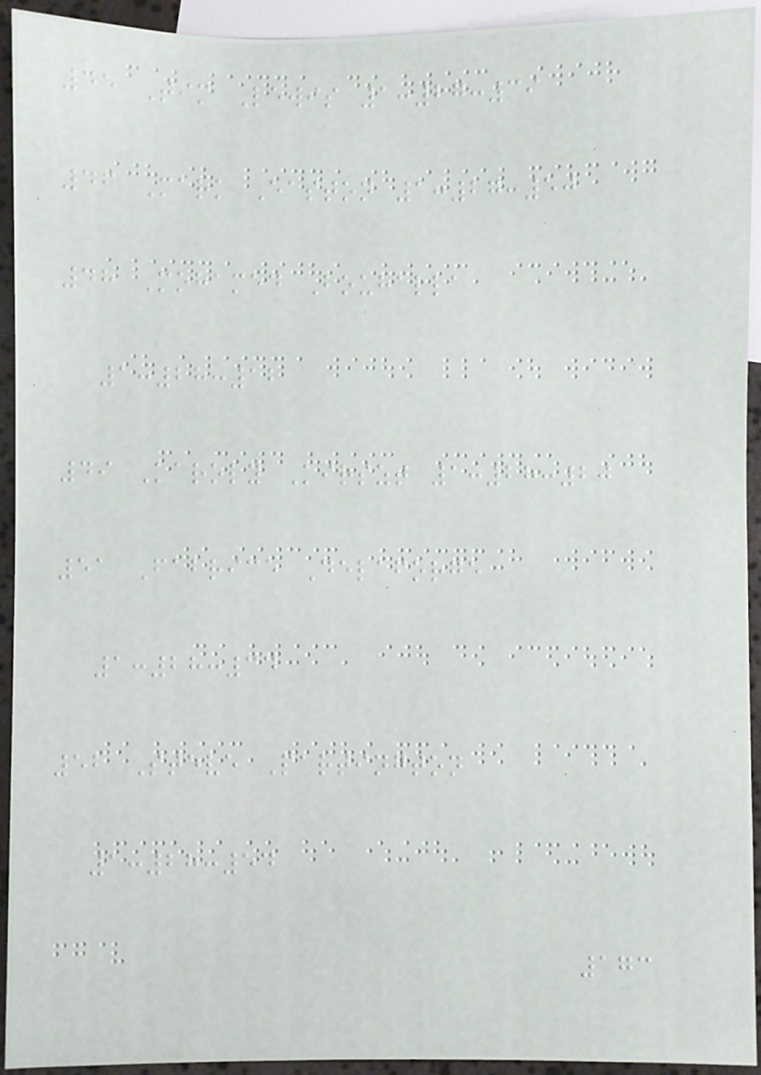45 Tim Lewis 1:27:39
46 Mark Easton 1:27:50
48 Mohamed Bouhalla
1:28:12
49 Karoly Kirszt 1:28:20
51 Fabrice Delaforge
1:28:34
52 Steve Partington
1:28:54
173
